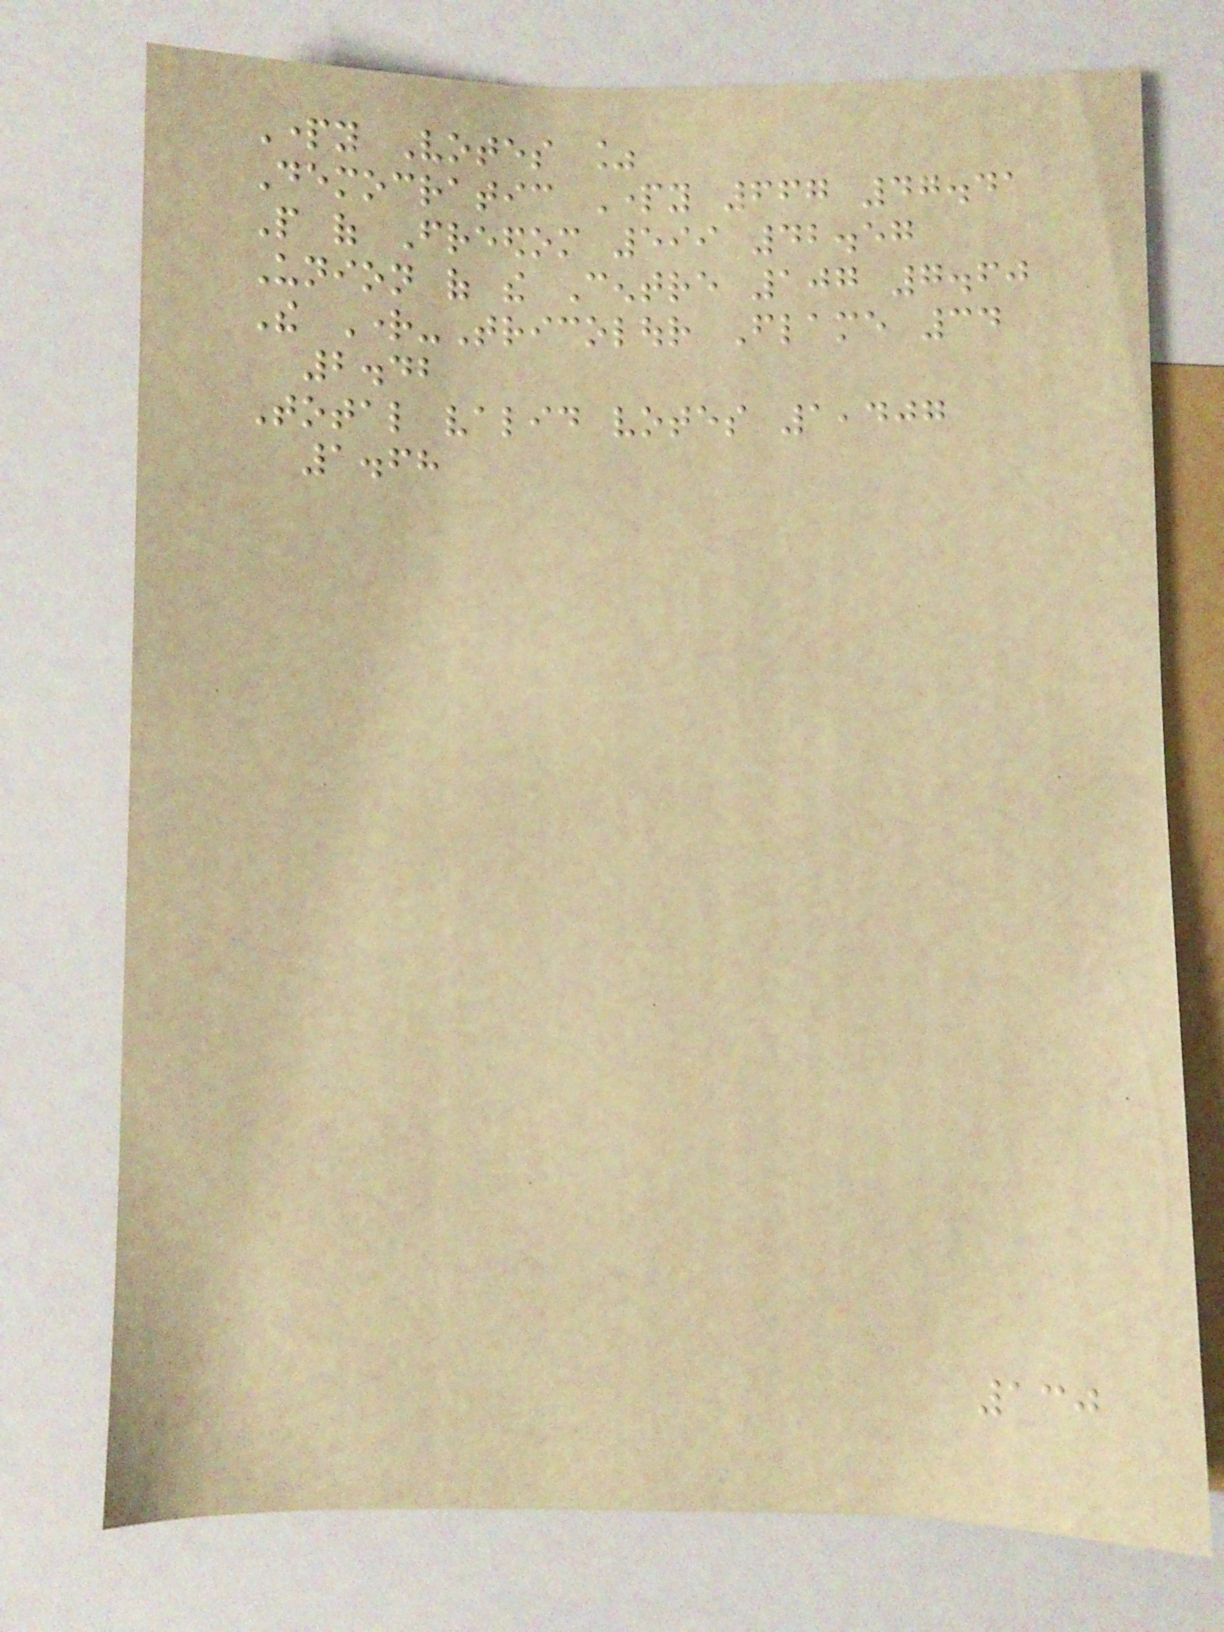Party Votes %
Democratic Party 667 47.41
People of Freedom 599 42.57
Union of the Centre 107 7.60
The Right-Tricolour Flame 34
2.42
Total valid votes 1,407
1.68
130
